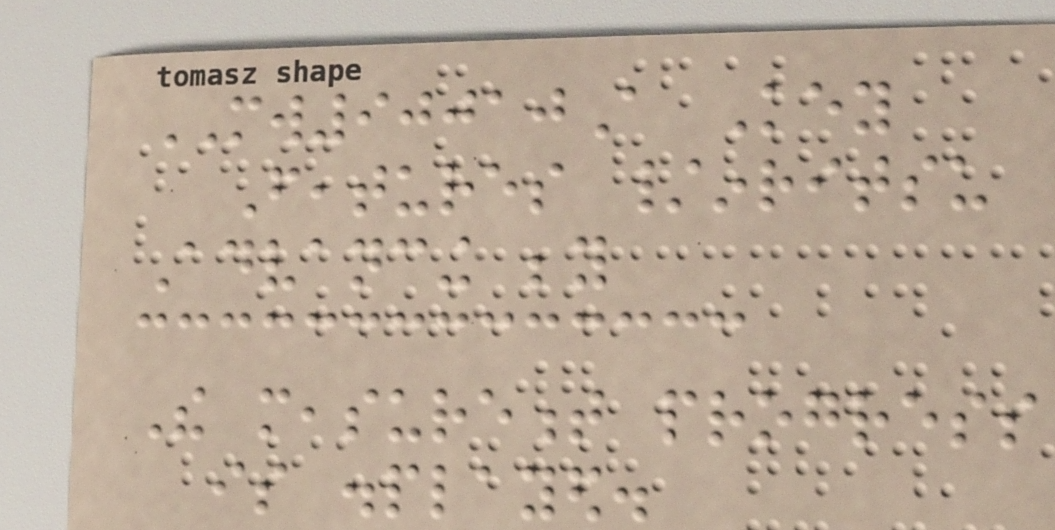MW90010A Key
Features /inritsu
Advancing beyond
The measurement progress
is displayed.
